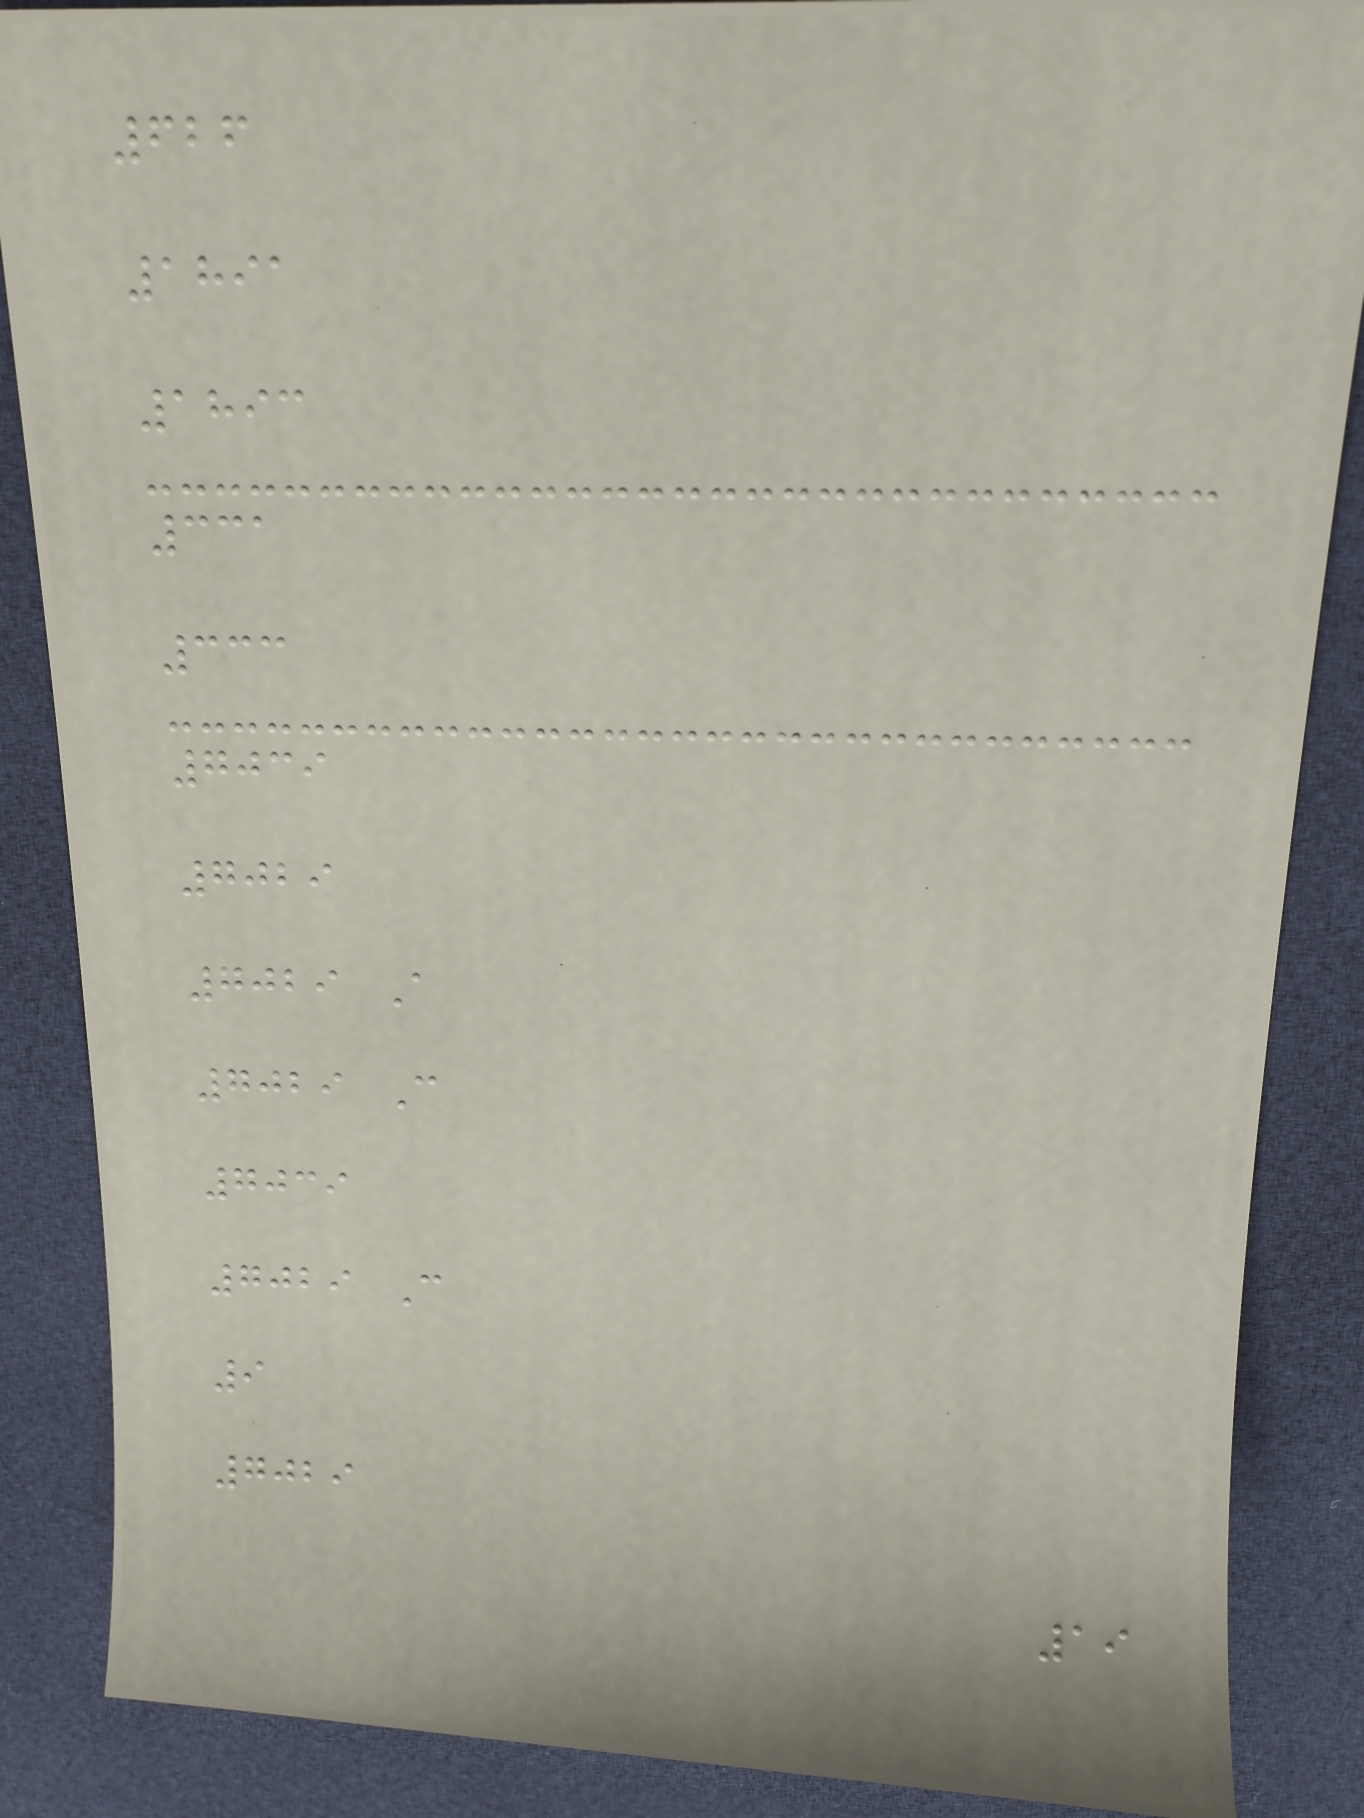626
1891
1893
331
333
7039
7029
7029 A
7029 C
7039
7029 C
9
7029
19
